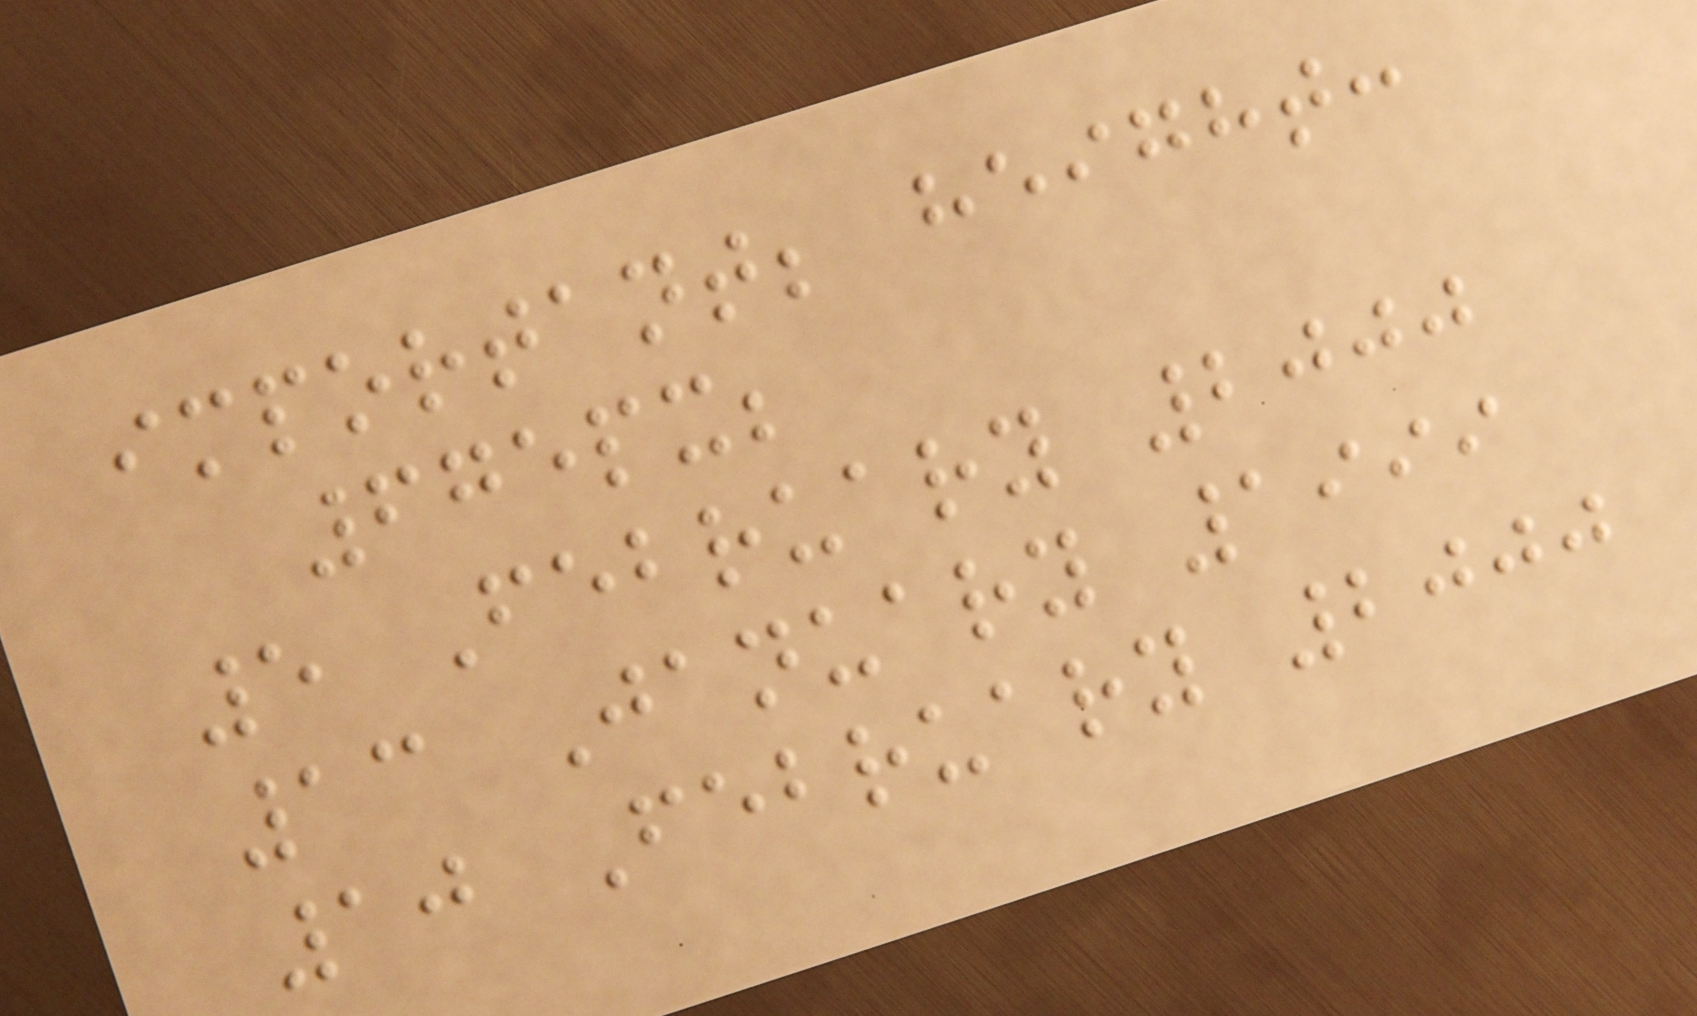important; height:
675px;
5 February 2000
13 January 1999
10 February 2000
